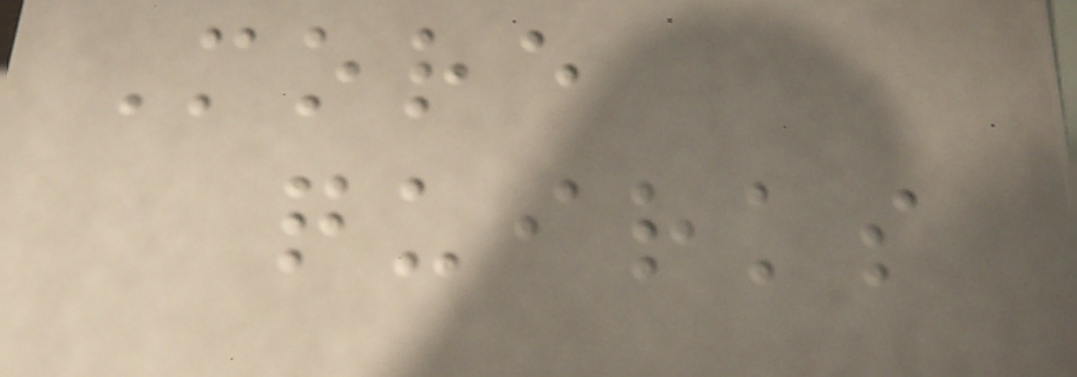More
quirks
